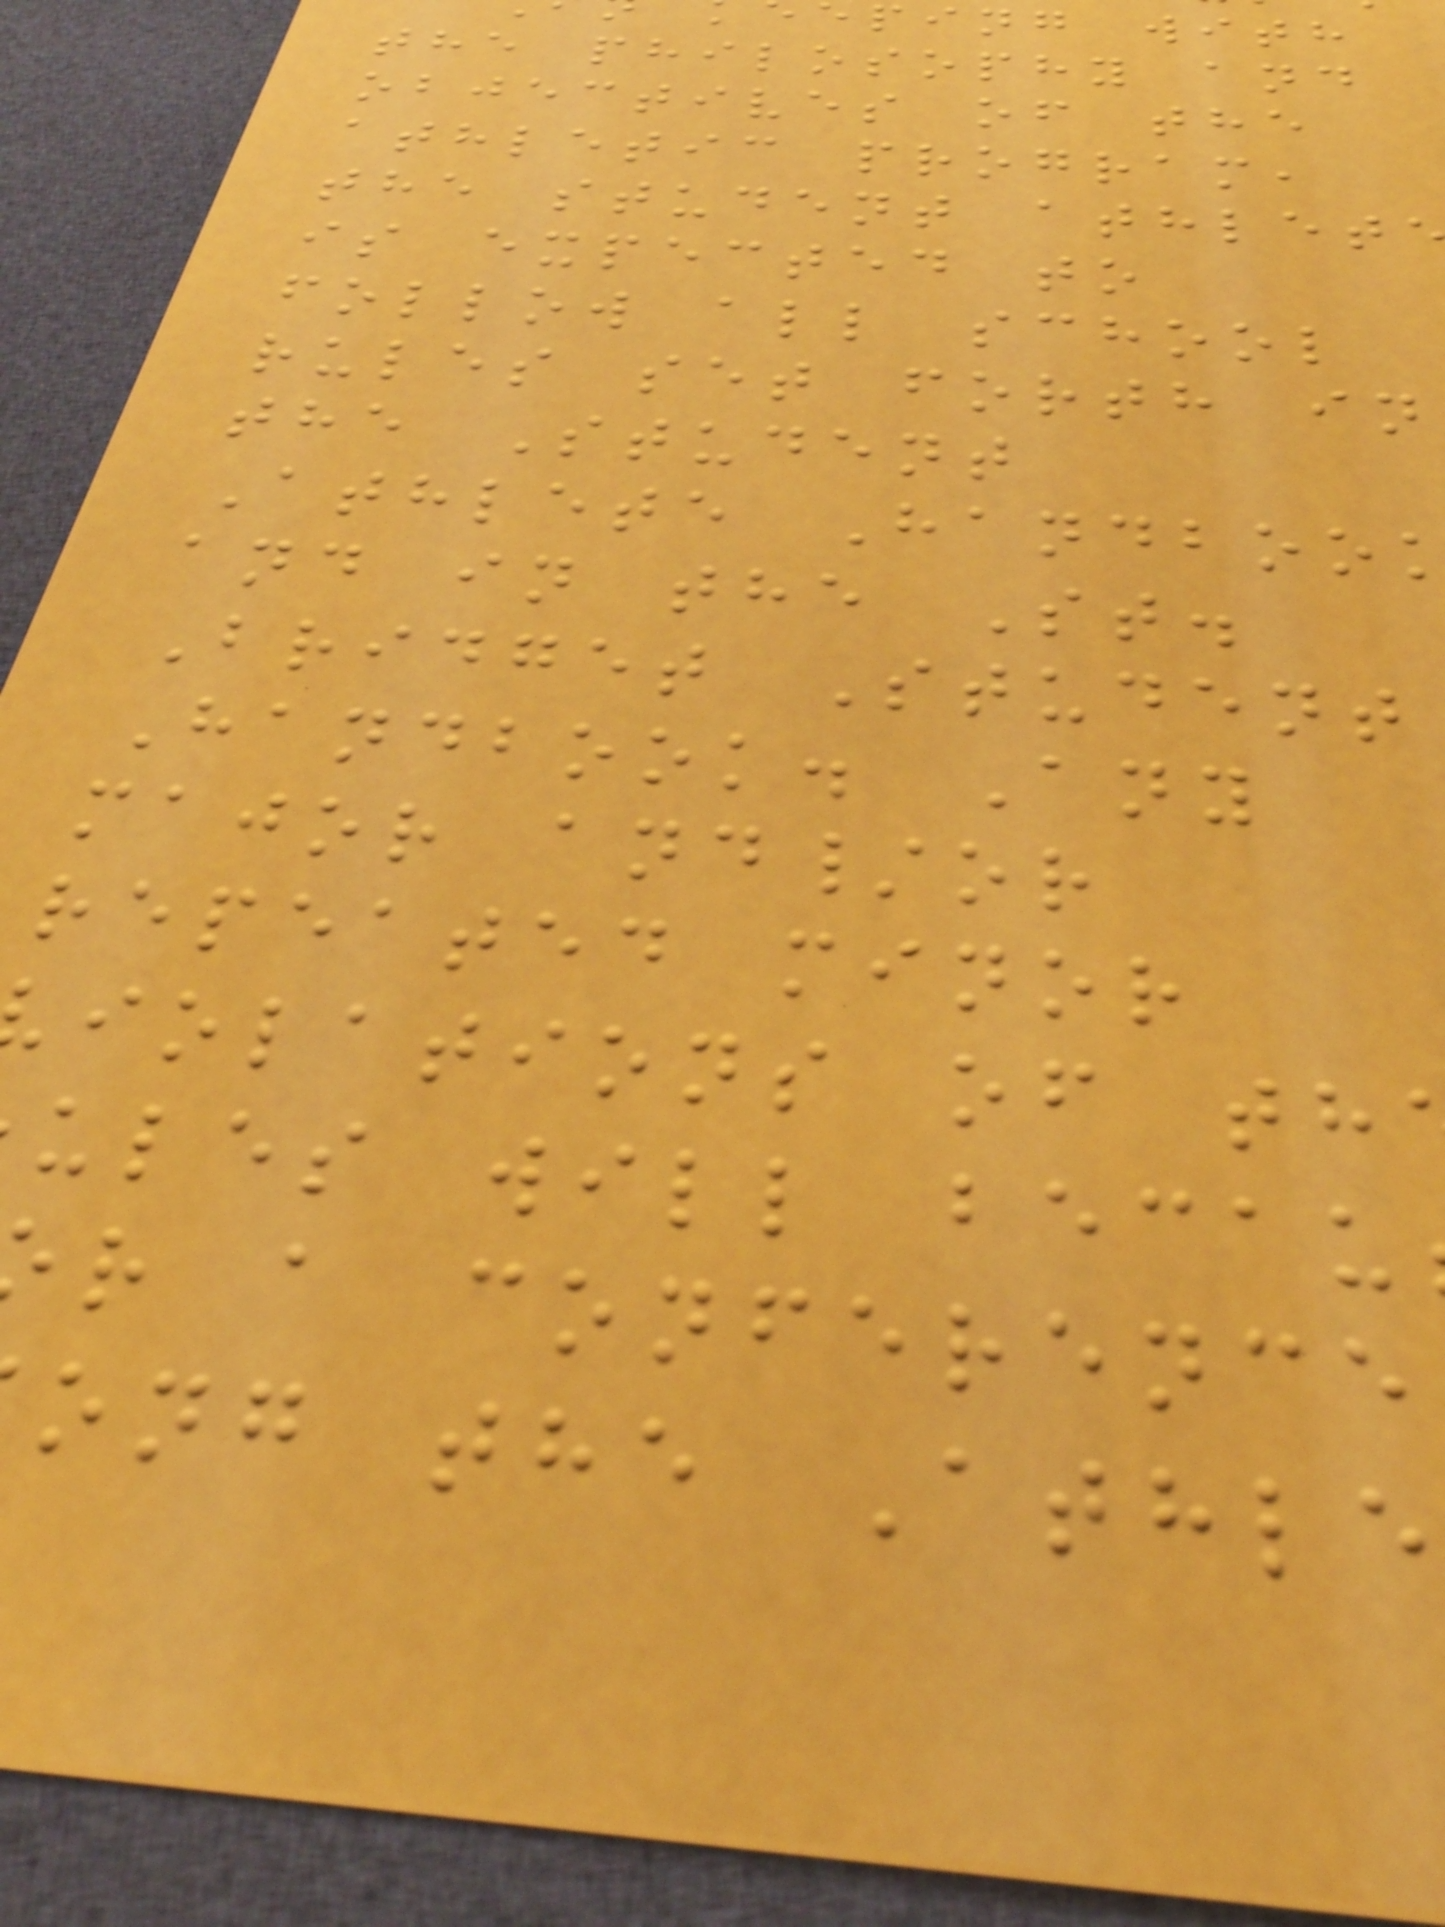ping with
the philosophy and
objectives of the
athletic program,
the student athlet
is expected to
follow all school
rules set forth in
the Student
Athlete Handboo
and in the St.
Bridget Student
Handbook. Any
major and/or
repeated minor
iolations of th
ules will becau
r a conference
ong the Athle
